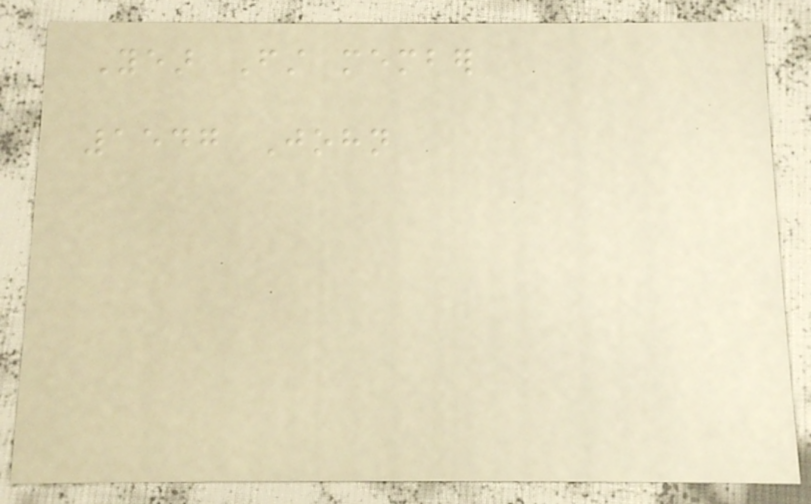Year First member
1547 John
